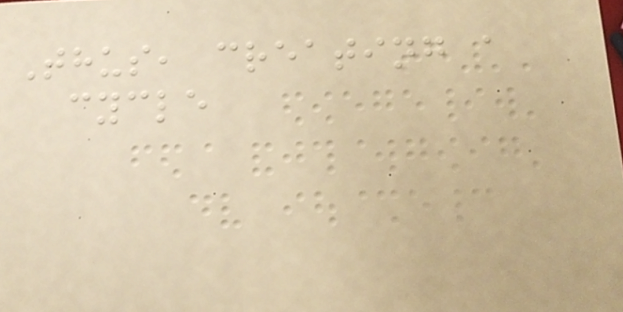Thus, creating a
cycle
